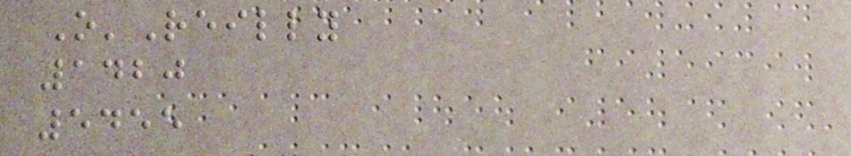O'Reilly
1420
5455
